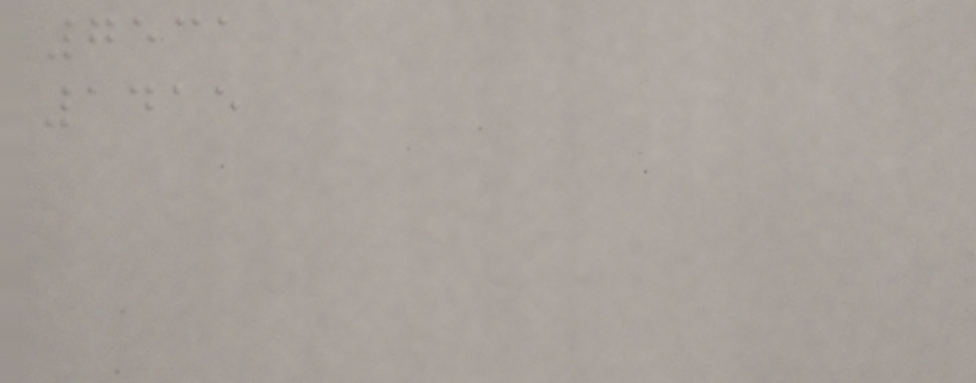7531
1415
